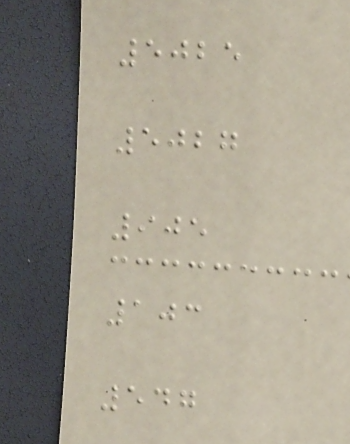5025
5027
905
103
547
